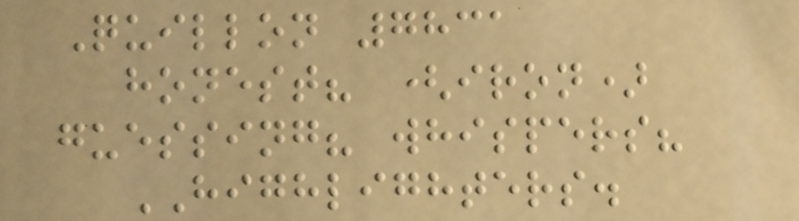Quillon 7831
honest? (iron)
guessing? whispers?
HIGHLIGHTERS.
